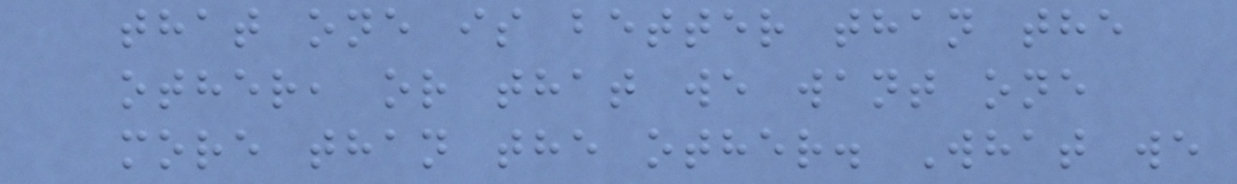that one is better than the
other, or that we want one
more than the other. What we
